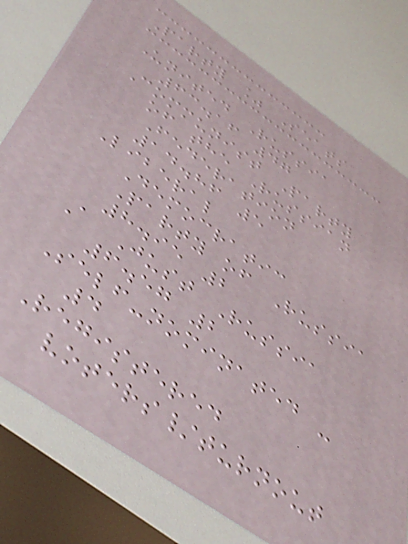Party % Seats
United Russia
63.16 47
Communist Party
of the Russian
Federation
14.86 5
Liberal
Democratic
Party of Russia
8.95 2
A Just Russia
6.57 2
Self-nominated -
4
Registered
voters/turnout
